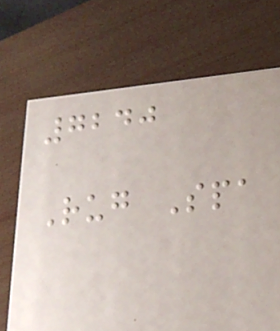7240
Rug Spa
